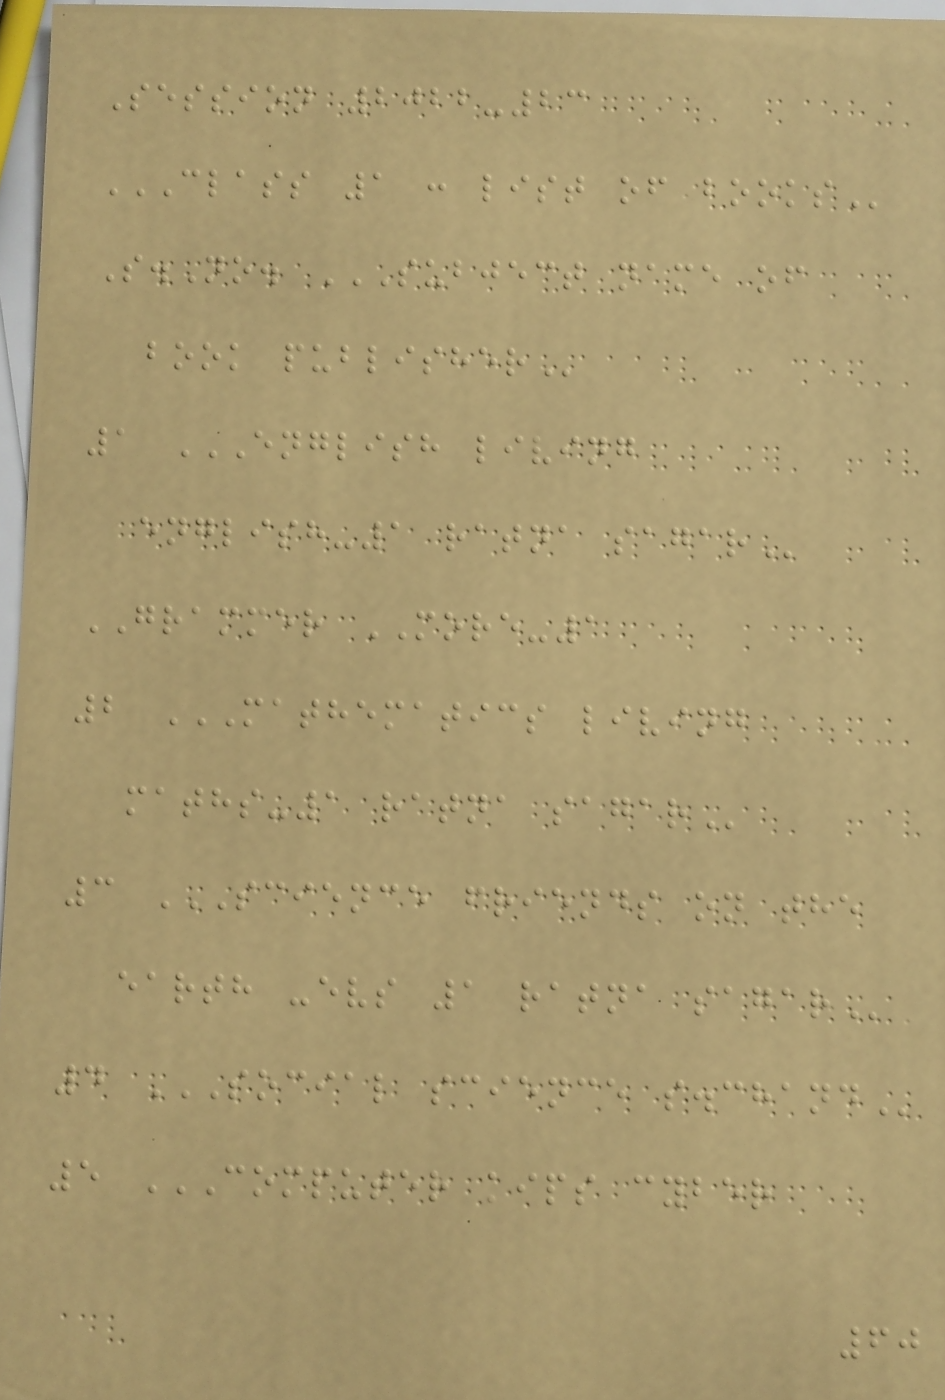Session 2022-23
CLASS 1 : LIST OF BOOKS
S.No. SUBJECT NAME OF
BOOK PUBLISHER
1 ENGLISH LIVING
ENGLISH-1 RATNA SAGAR
GRAMMER MORE-1
2 MATHEMATICS LIVING
MATHS-1 RATNA SAGAR
3 SCIENCE FRIENDS ON THE
EARTH -EVS 1 RATNA SAGAR
4 SOCIAL SCIENCE S.CHAND
5 COMPUTER KIPS CYBER
60
